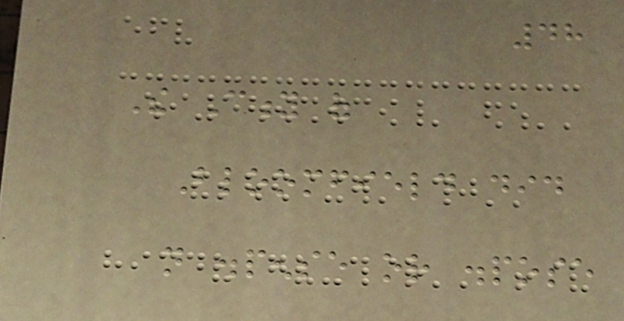48
The City of
Bloomfield did
not dispense or dispose
